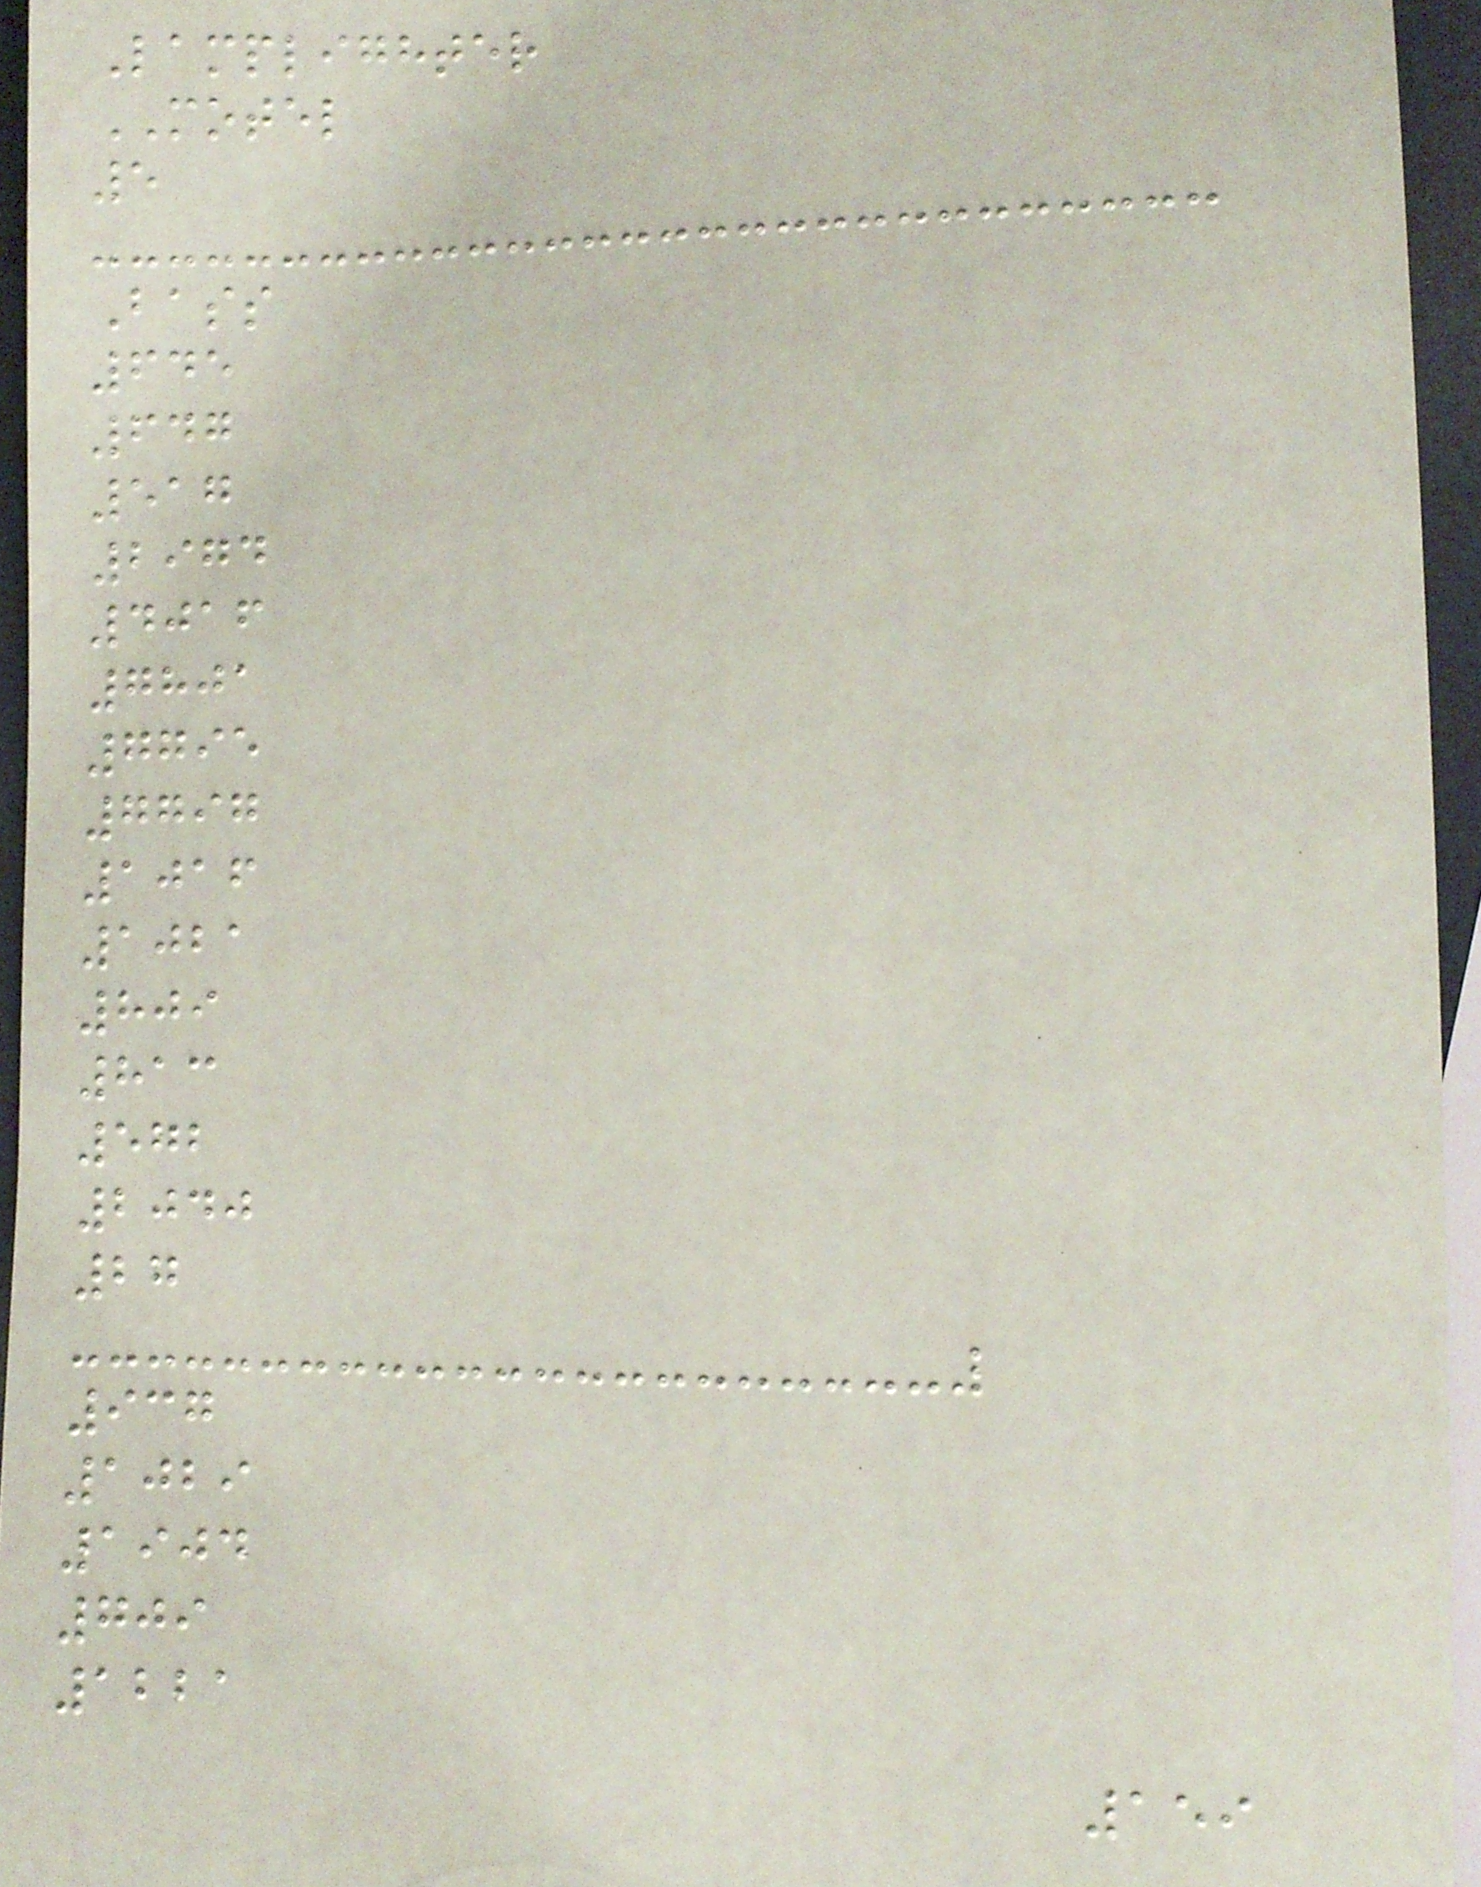Lamplighter
MOTEL
5
Bass
645
647
517
2974
4016
7801
7795
7797
1016
1021
809
813
572
2040
27
937
1029
1904
709
1221
159
